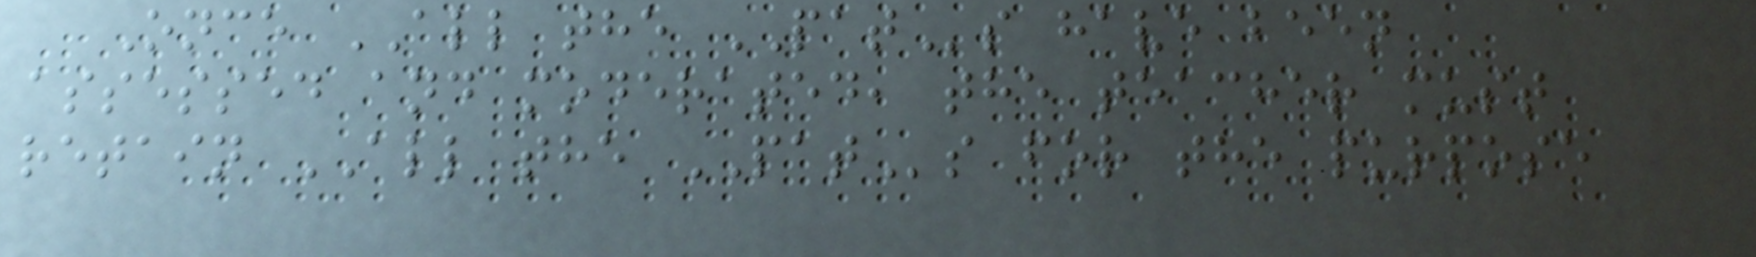Once ALL the PATs have been
assessed and moderated, the teacher must
retain ALL the PATs for the purpose
